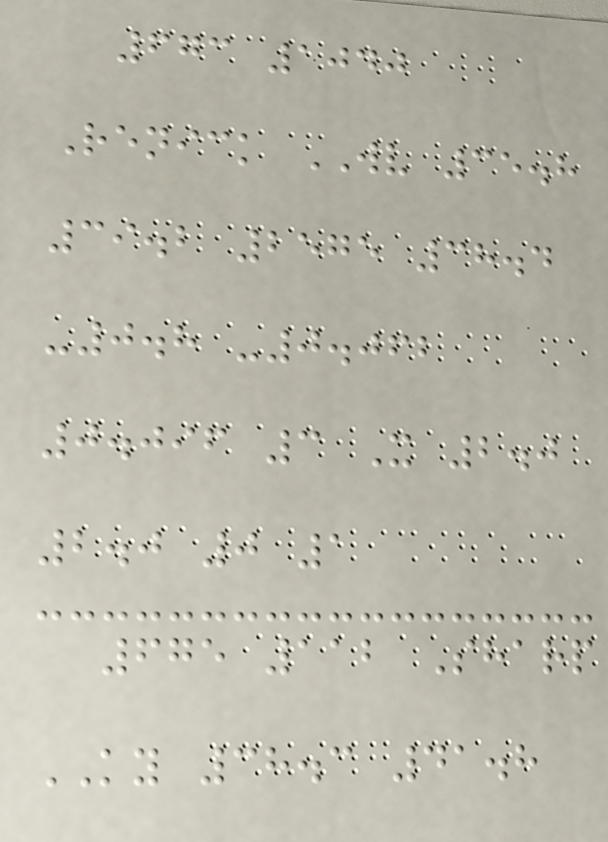673 1040
Renick WV 35.8
39.2 2575 38.4
-0.8 -0.062
0.096 3 X 2.0
2.0 0 1
675 112 Sharp
KY 38.3 41.8
